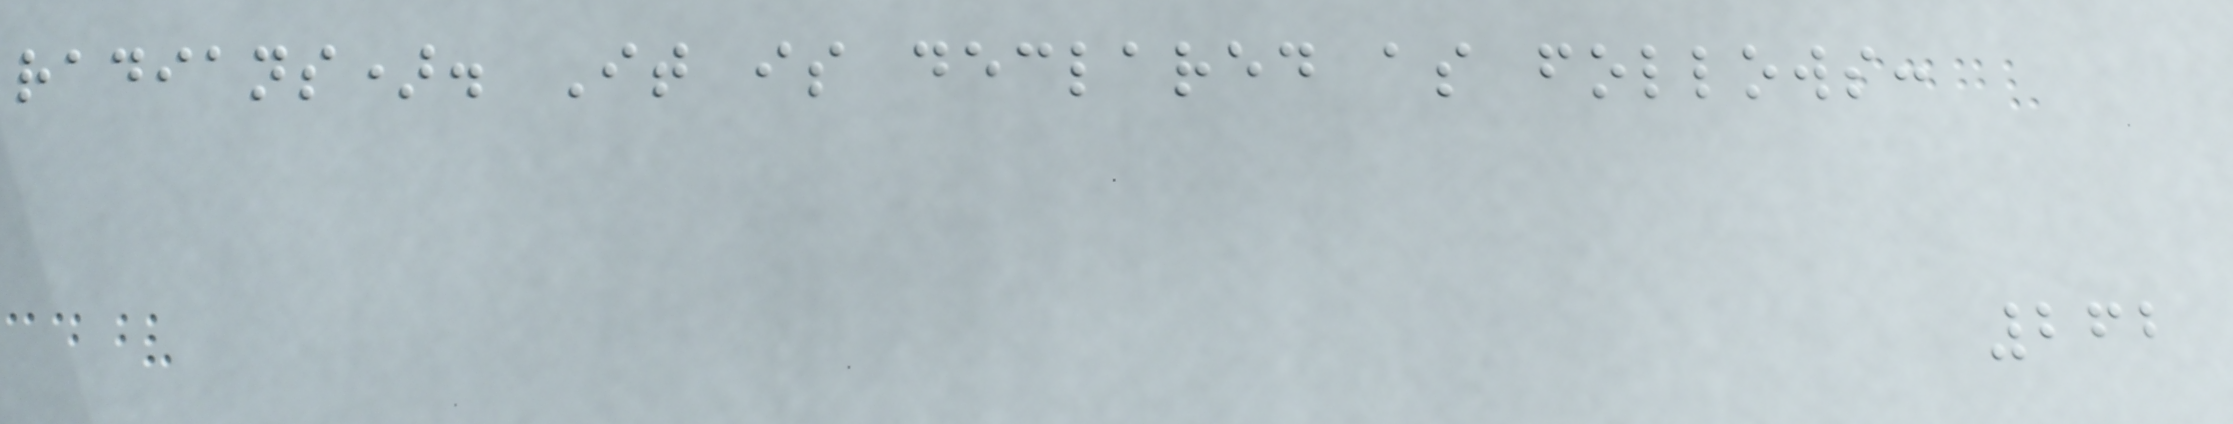radians). It is declared as follows:
262
